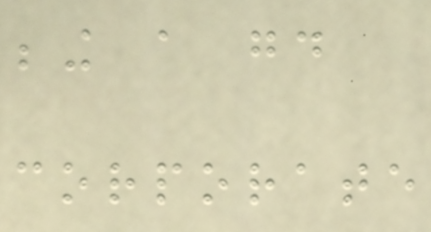being a good
corporate
